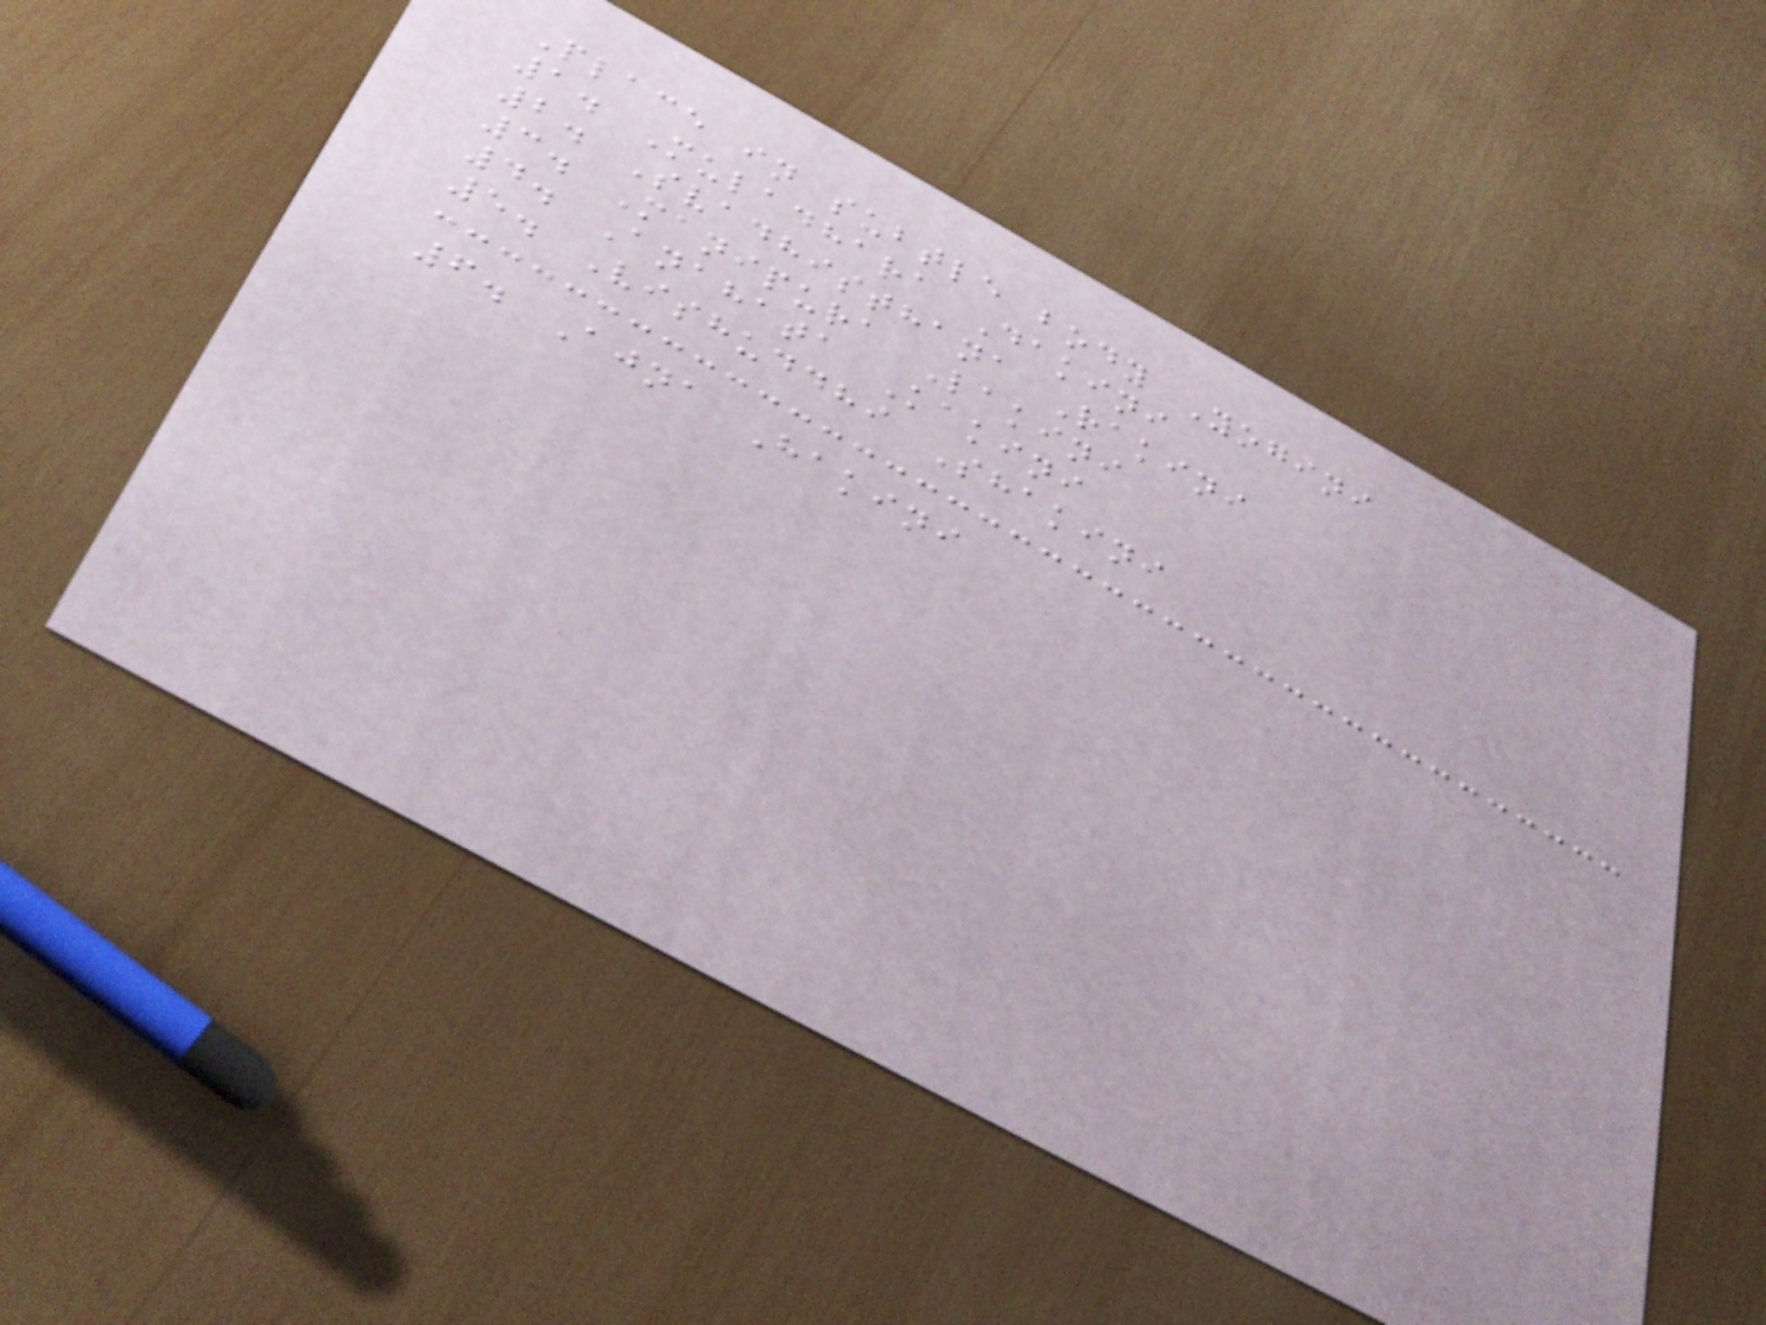Place in subtle body Yogini
1. Muladhara Dakini
2. Svadhisthana Rakini
3. Manipura Lakini
4. Anahata Kakini
5. Vishuddhi Shakini
6. Ajna Hakini
